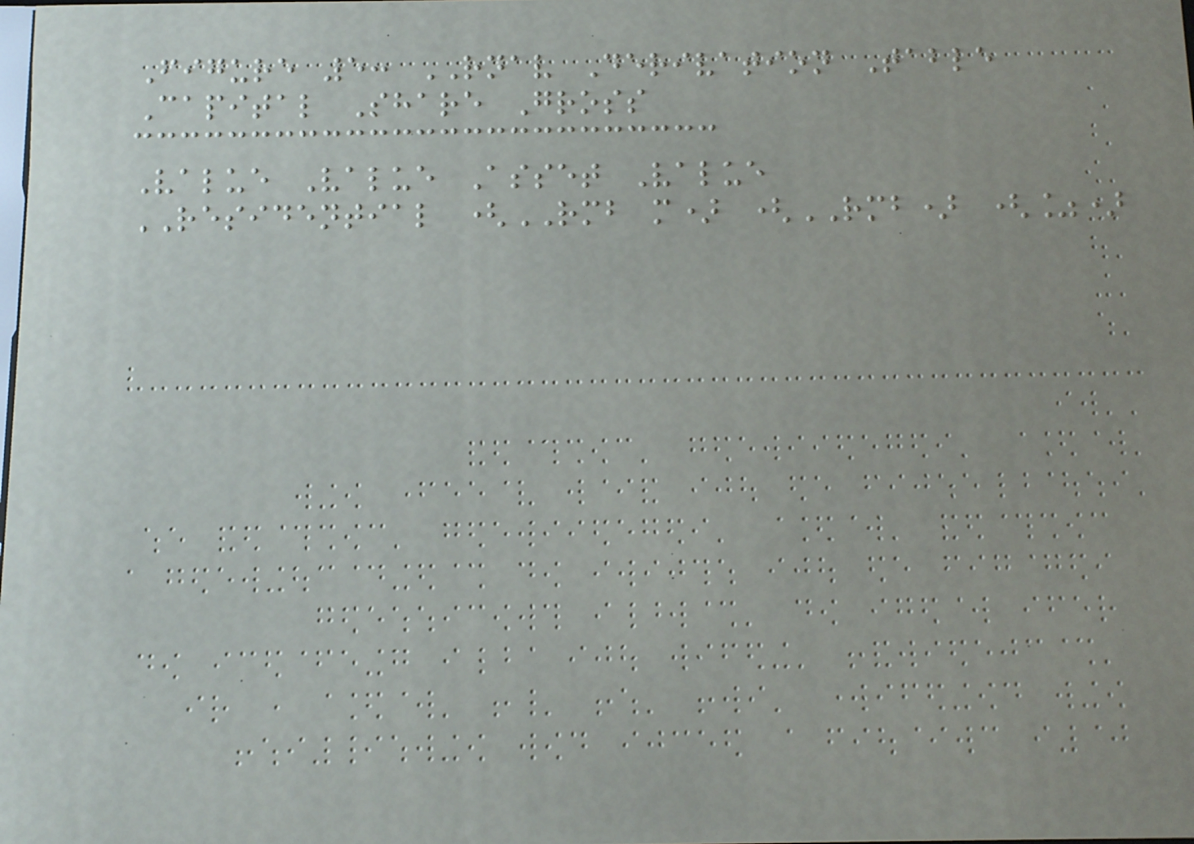Figure 5: RNAV Derivation Table
Capital Share Gross
Value Value Asset Value
RESIDENTIAL (RMB m) (RMB) (%)
